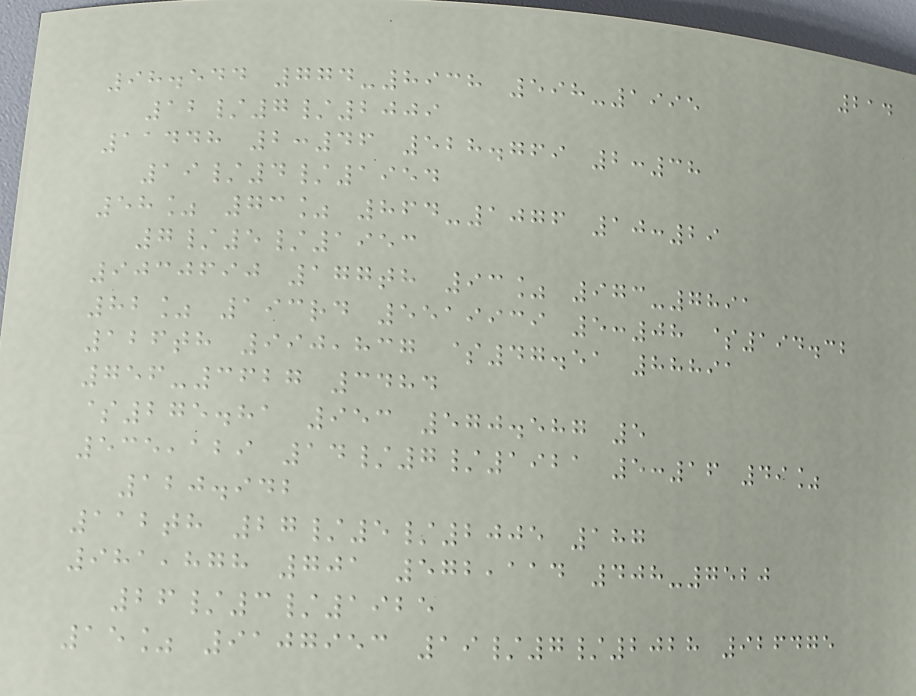214
98.544 774-8938 598-1995
12/7/2009
11448 2:46 528.769 2:38
19/4/1954
58% 73% 864-1076 10:29
7/5/1953
9030690 177th 93% 973-7891
82% 193rd 5519939 5:08 $194.32
126th 990,837 $47.51 88891
756-3627 3484
$275.81 953 570.587 5
535,129 14/7/1921 5:16 49%
120.942
112th 27/5/2005 187
981,878 701 572,114 408-7520
26/3/1925
15% 9107953 19/7/2028 926475
